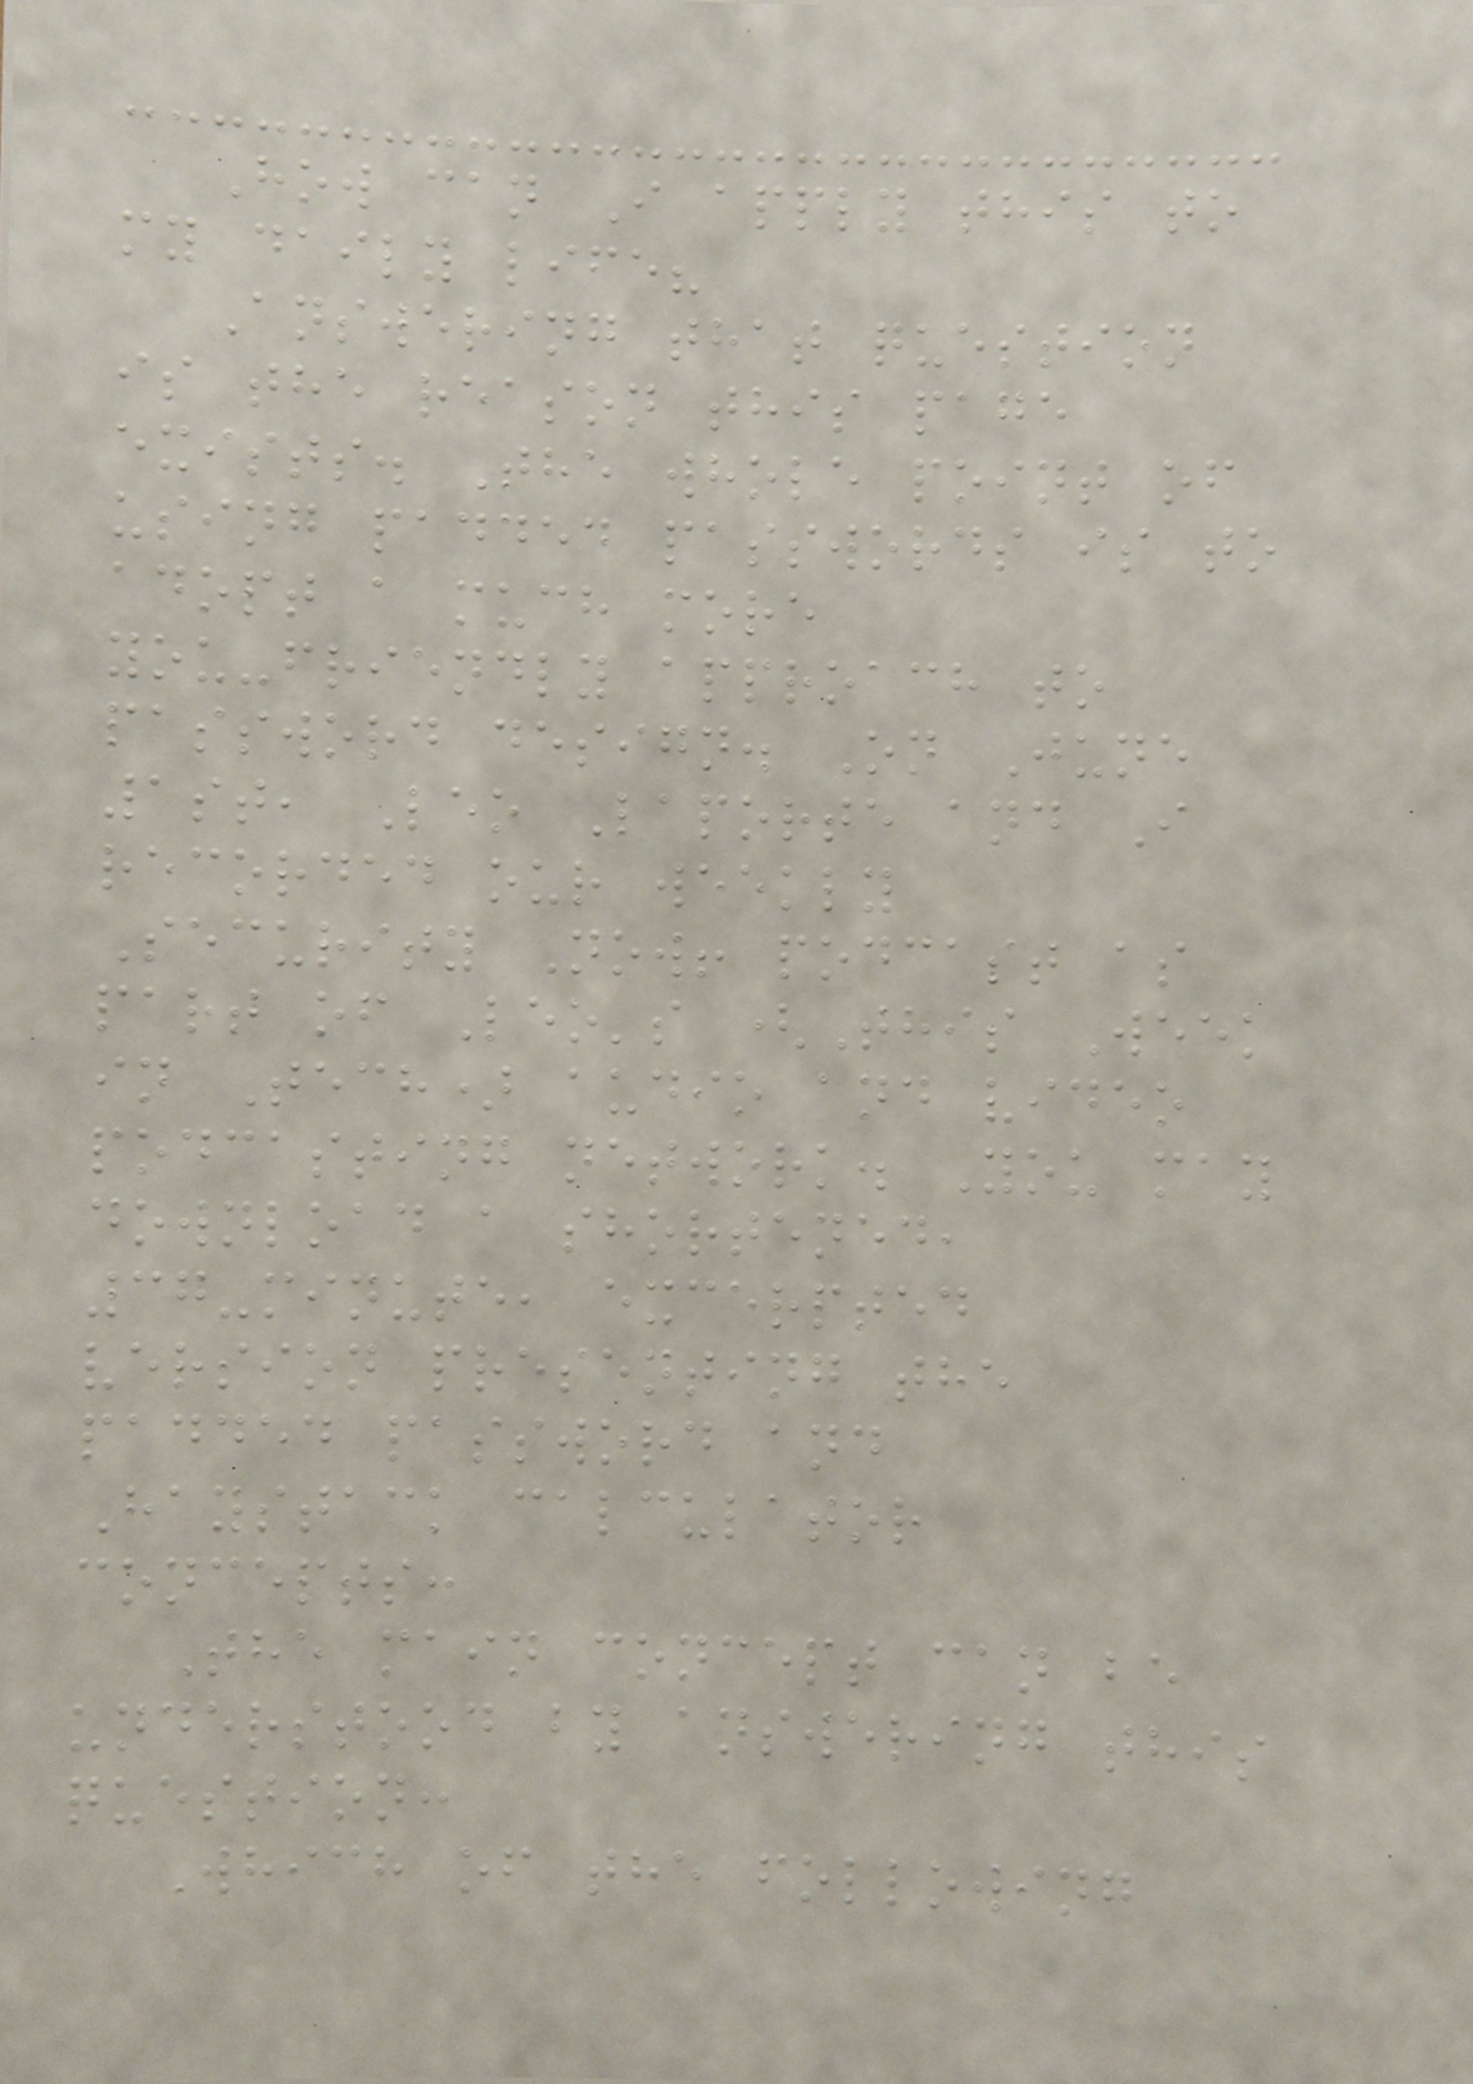How can I apply this to
my daily life?
Answering that question
is the reason this page
exists. The whole point of
using padded passwords is to
adopt a much more
you-friendly approach to
password design. On June
1st, Leo Laporte and I
recorded our weekly
Security Now! podcast as
part of Leo's (This Week
in Tech) audio and video
podcasting network. You may
download a shortened,
37-minute, excerpted
version presenting the
padded password and
Haystack calculator
concepts:
The main concept can be
understood by answering this
question:
Which of the following
